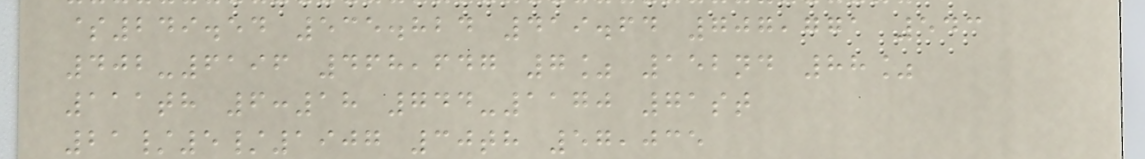$249.54 535.824 419.64 707,771 543
402-6196 468,647 7% 152nd 88%
111th 6:18 744-1170 71st
21/5/1907 30th 57,035
